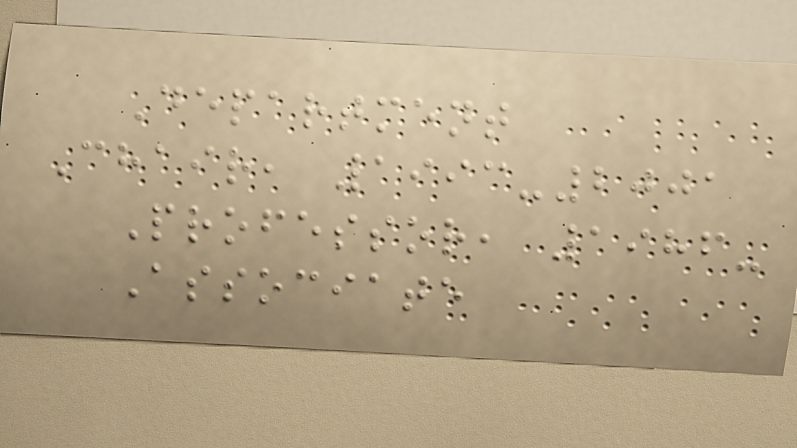Department
Chair, 1993-2001
Professor, 1986-
Associate
